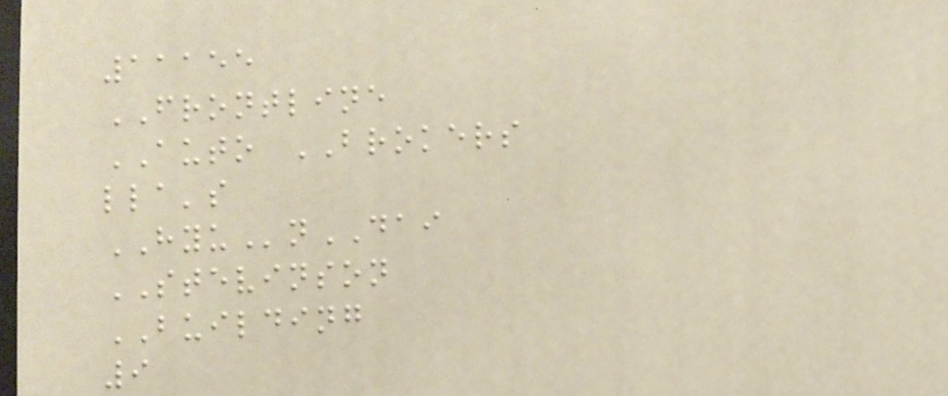11155
FRONTLINE
AUTO BROKERS
lla's
HYUnDAI
STEVINSON
BUILDING
9
